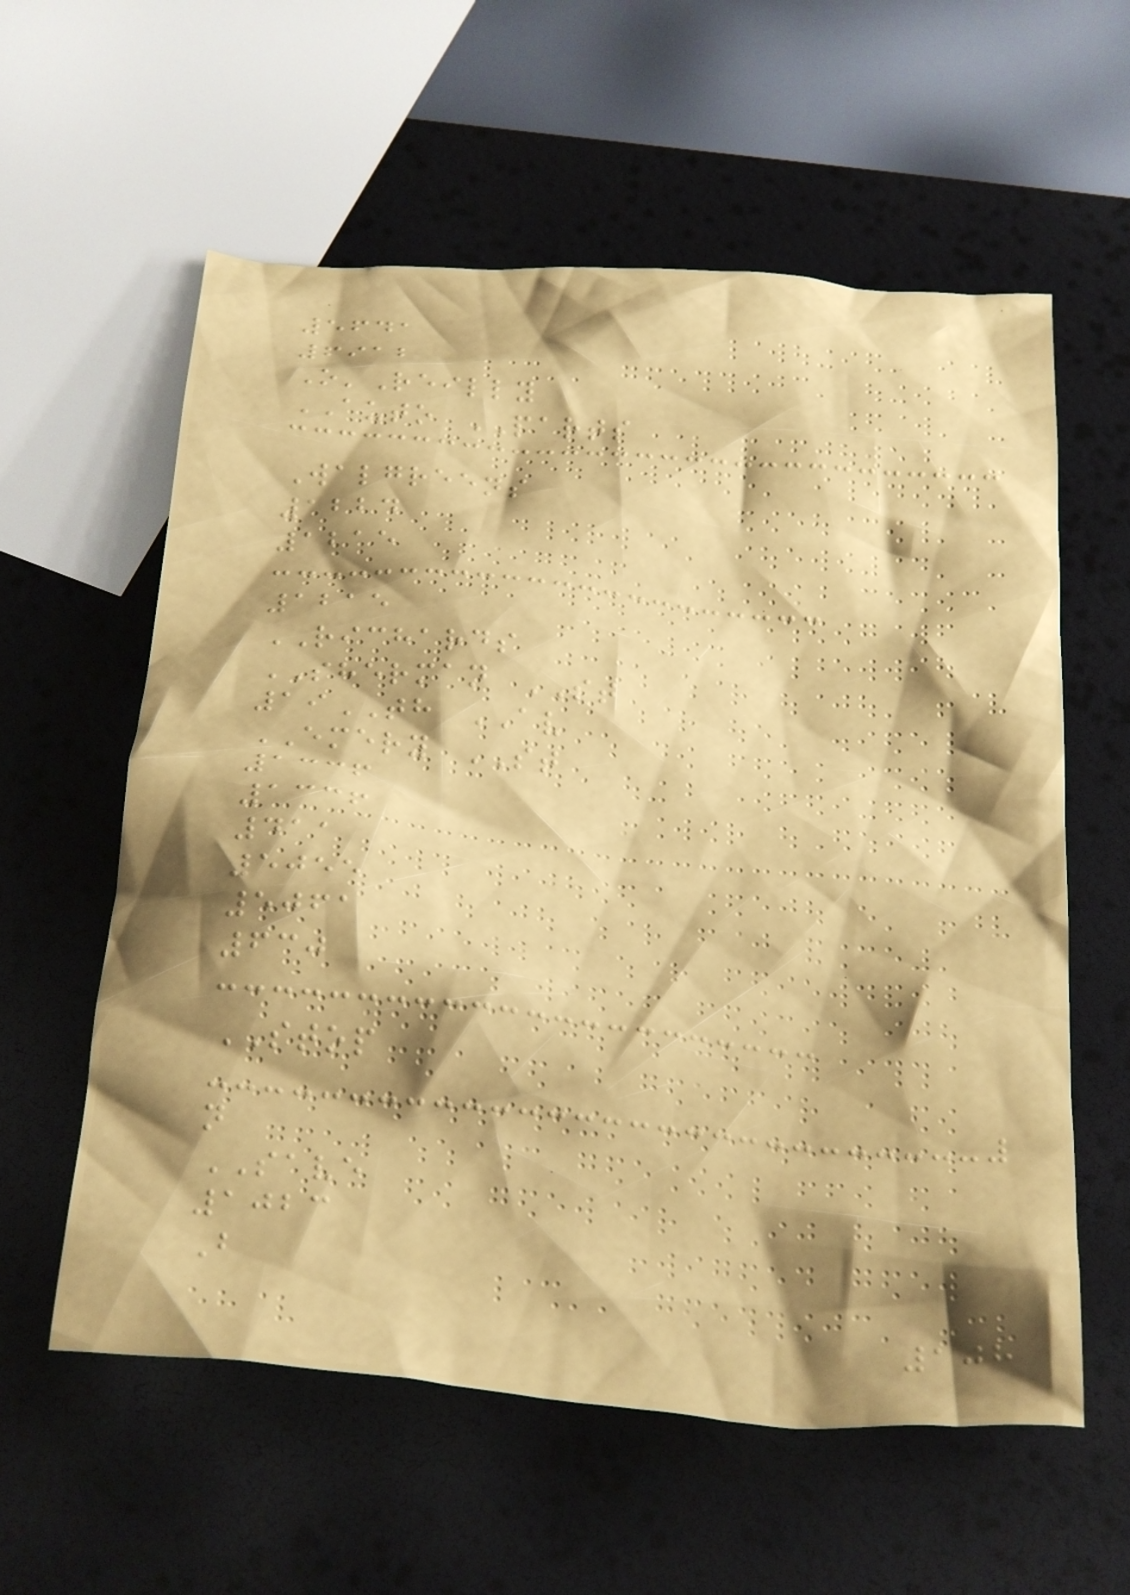5641
6912
O'Reilly
AUTO PARTS
Walgreens
1224
1215
1215
RICHARDS
SHERMAN ST
19TH AV
EMERY ST
1336
1336
411
5055
5061
630
STOP
n
SAVE
1023
B
108
